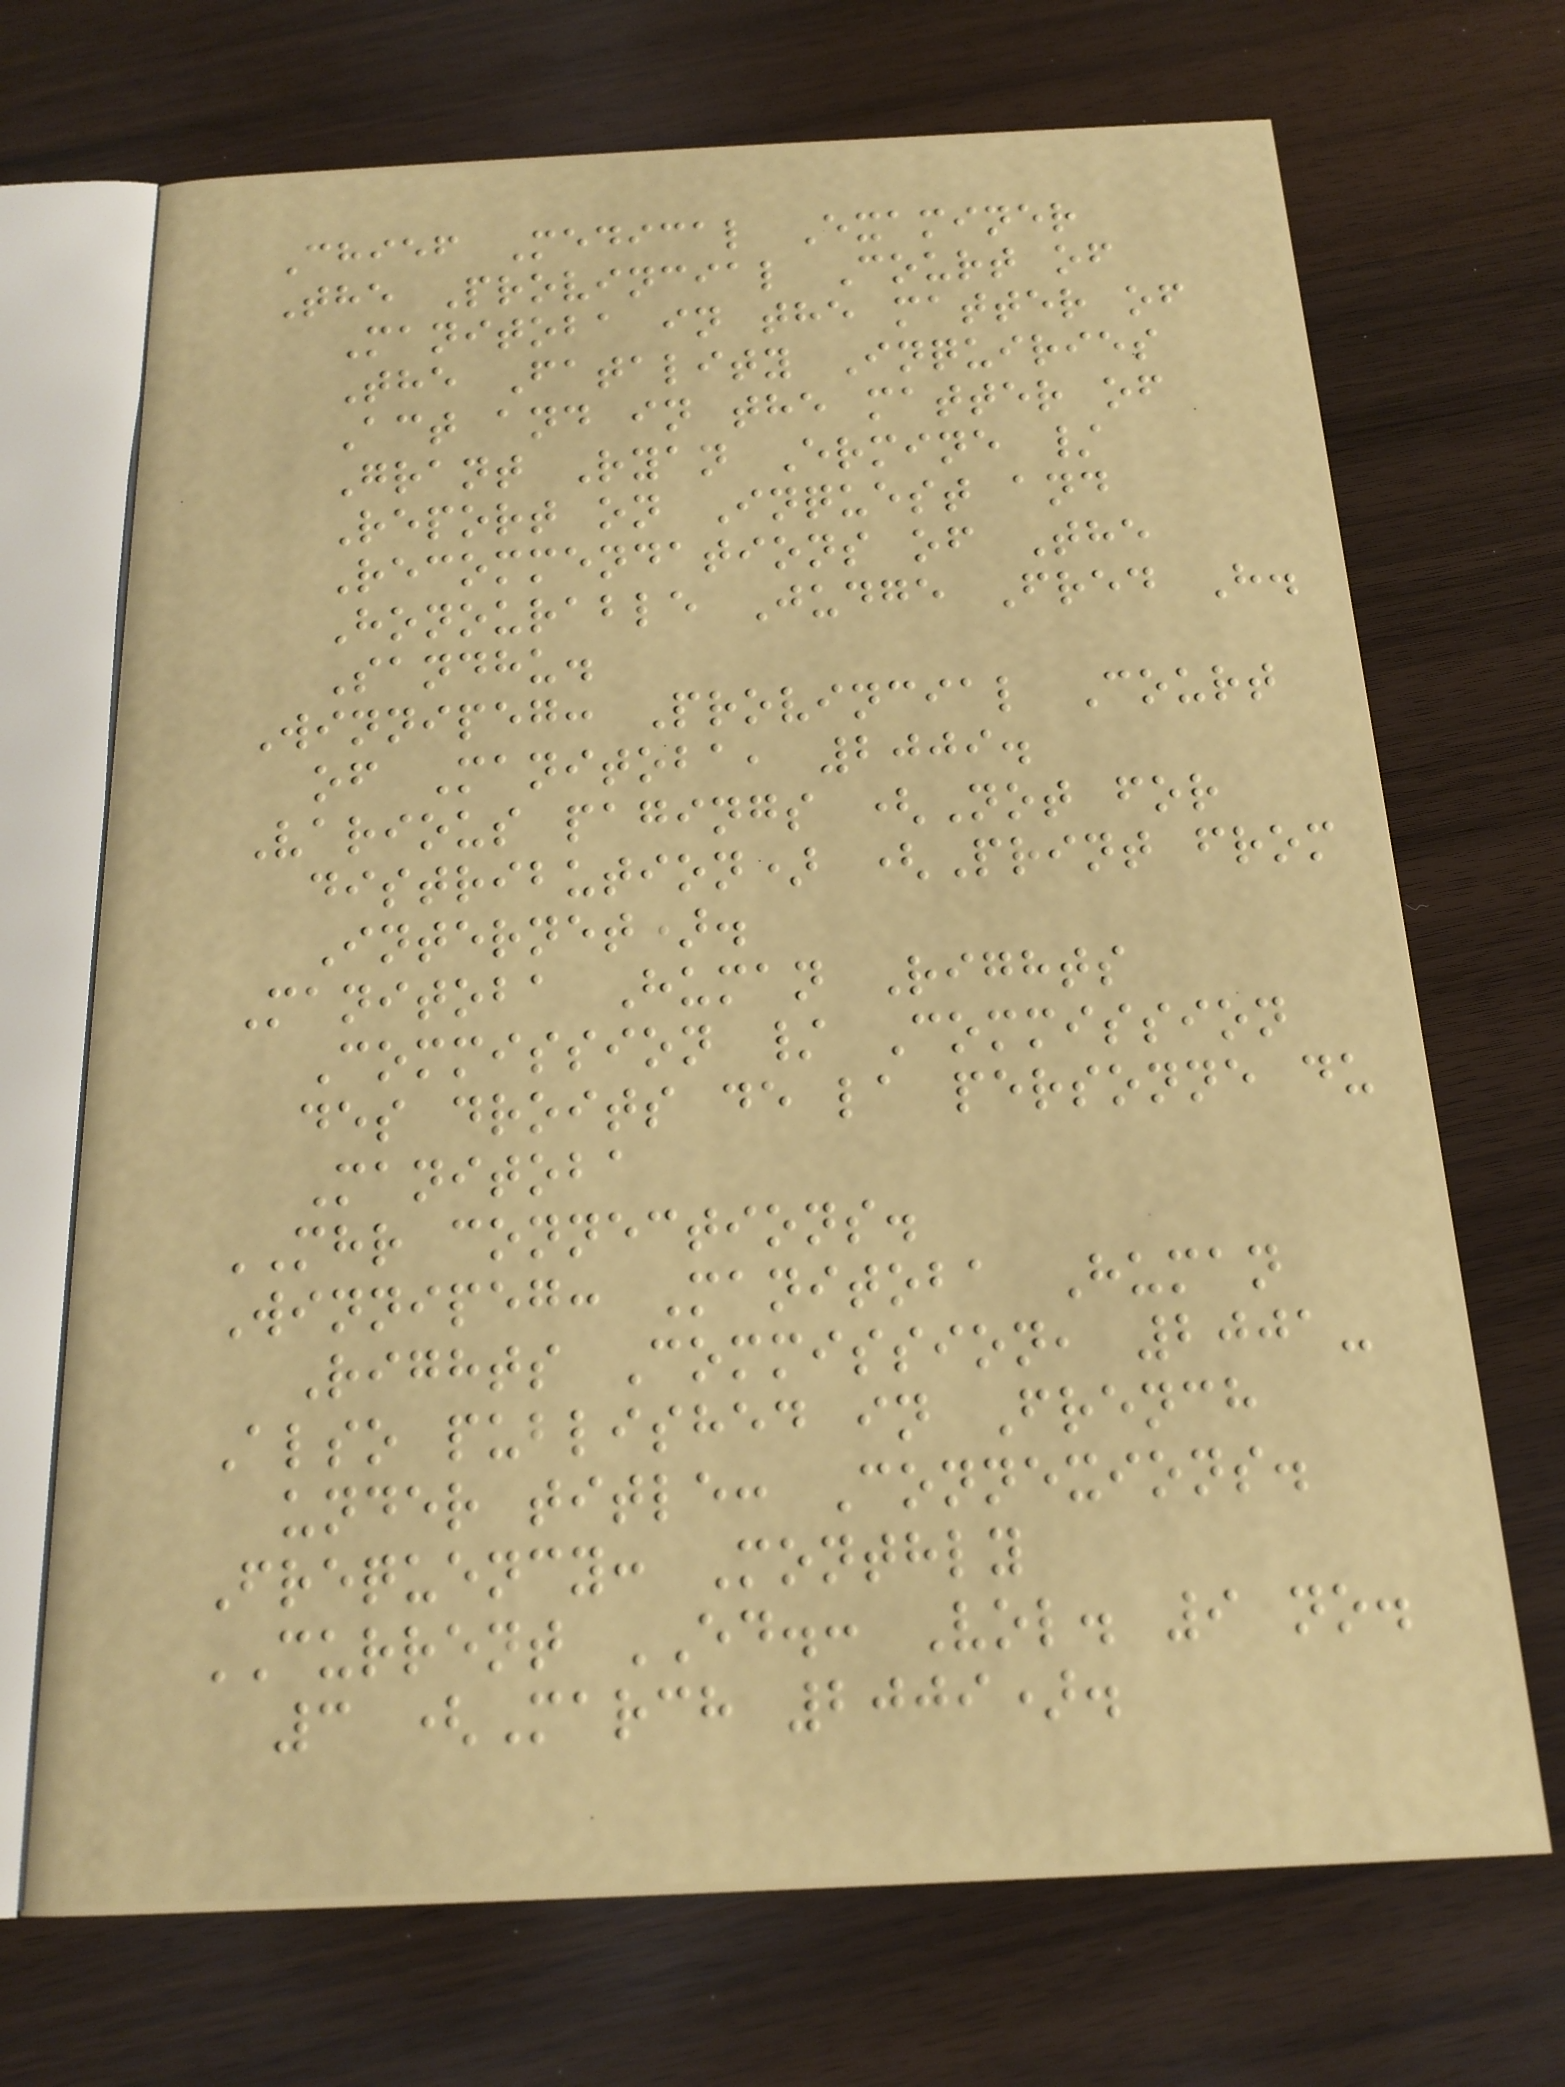Chief Medical Examiner
The Provincial Court of
Manitoba in the matter of
The Fatality Inquiries
Act and in the matter of
Grant Ryan Ermine /
Report on Inquest and
Recommendations of The
Honourable Judge Fred H.
Sandhu.
Winnipeg: Provincial Court
of Manitoba, 2009.
Various pagings (Not for
distribution) (Print from
Internet).
Manitoba Human Rights
Commission / Commission
des droits de la personne du
Manitoba
MHR connections.
Winnipeg: Manitoba Human
Rights Commission, 2001-
Also published in French
under title: Connexions.
Frequency: Monthly
CURRENT ED.: Vol. 9 no.
3 (March 2009).
